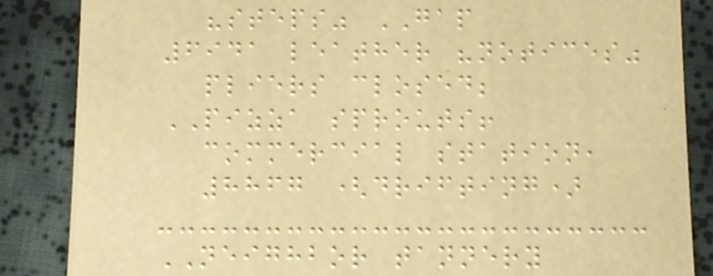"steps" GAP
6941 leather "notices"
pliers closed;
PIZZA sprouts!
commercial station,
8867 (drifting)
NEIGHBOR tannery
